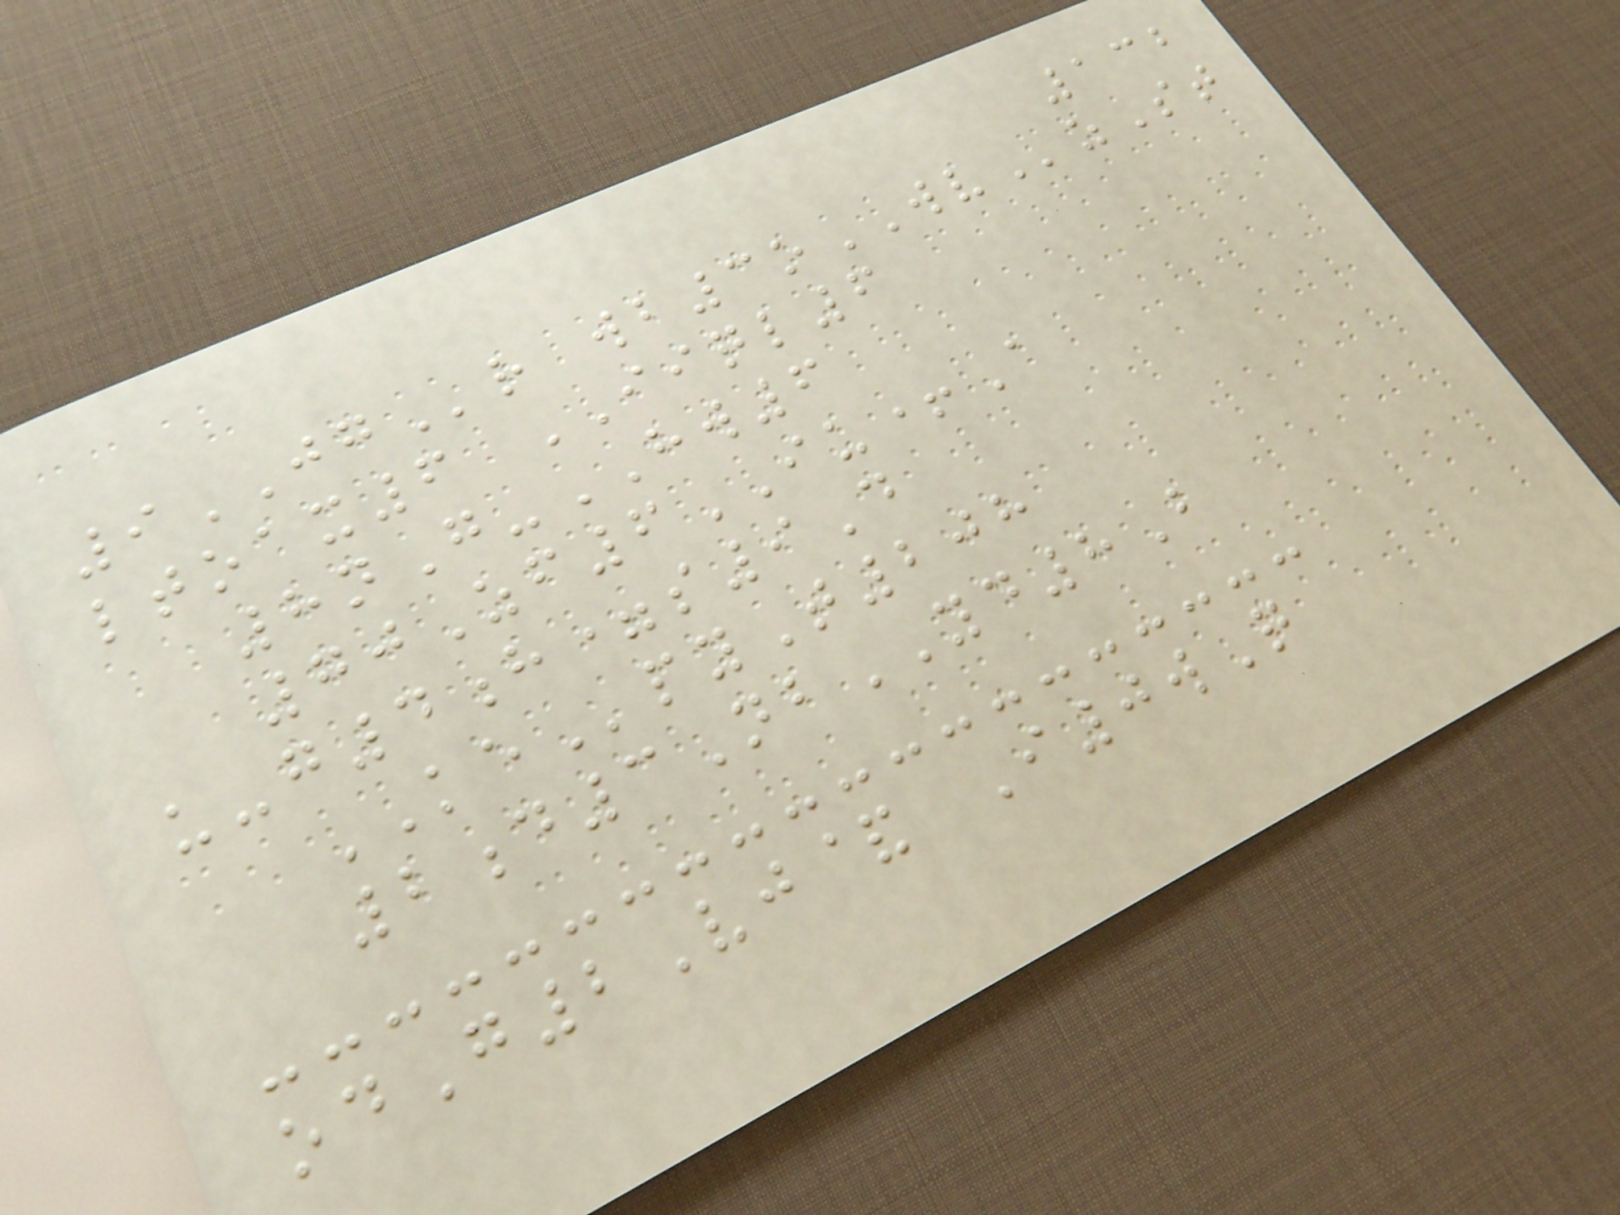132
9JGr wb3oWVzSt
ltoax6 IIQL6
8nG-HW6
70Zf6IU+A
u-g4h=s9D
KEpyT208
2d3NbYD8B
odG2Vj& I0wQ
